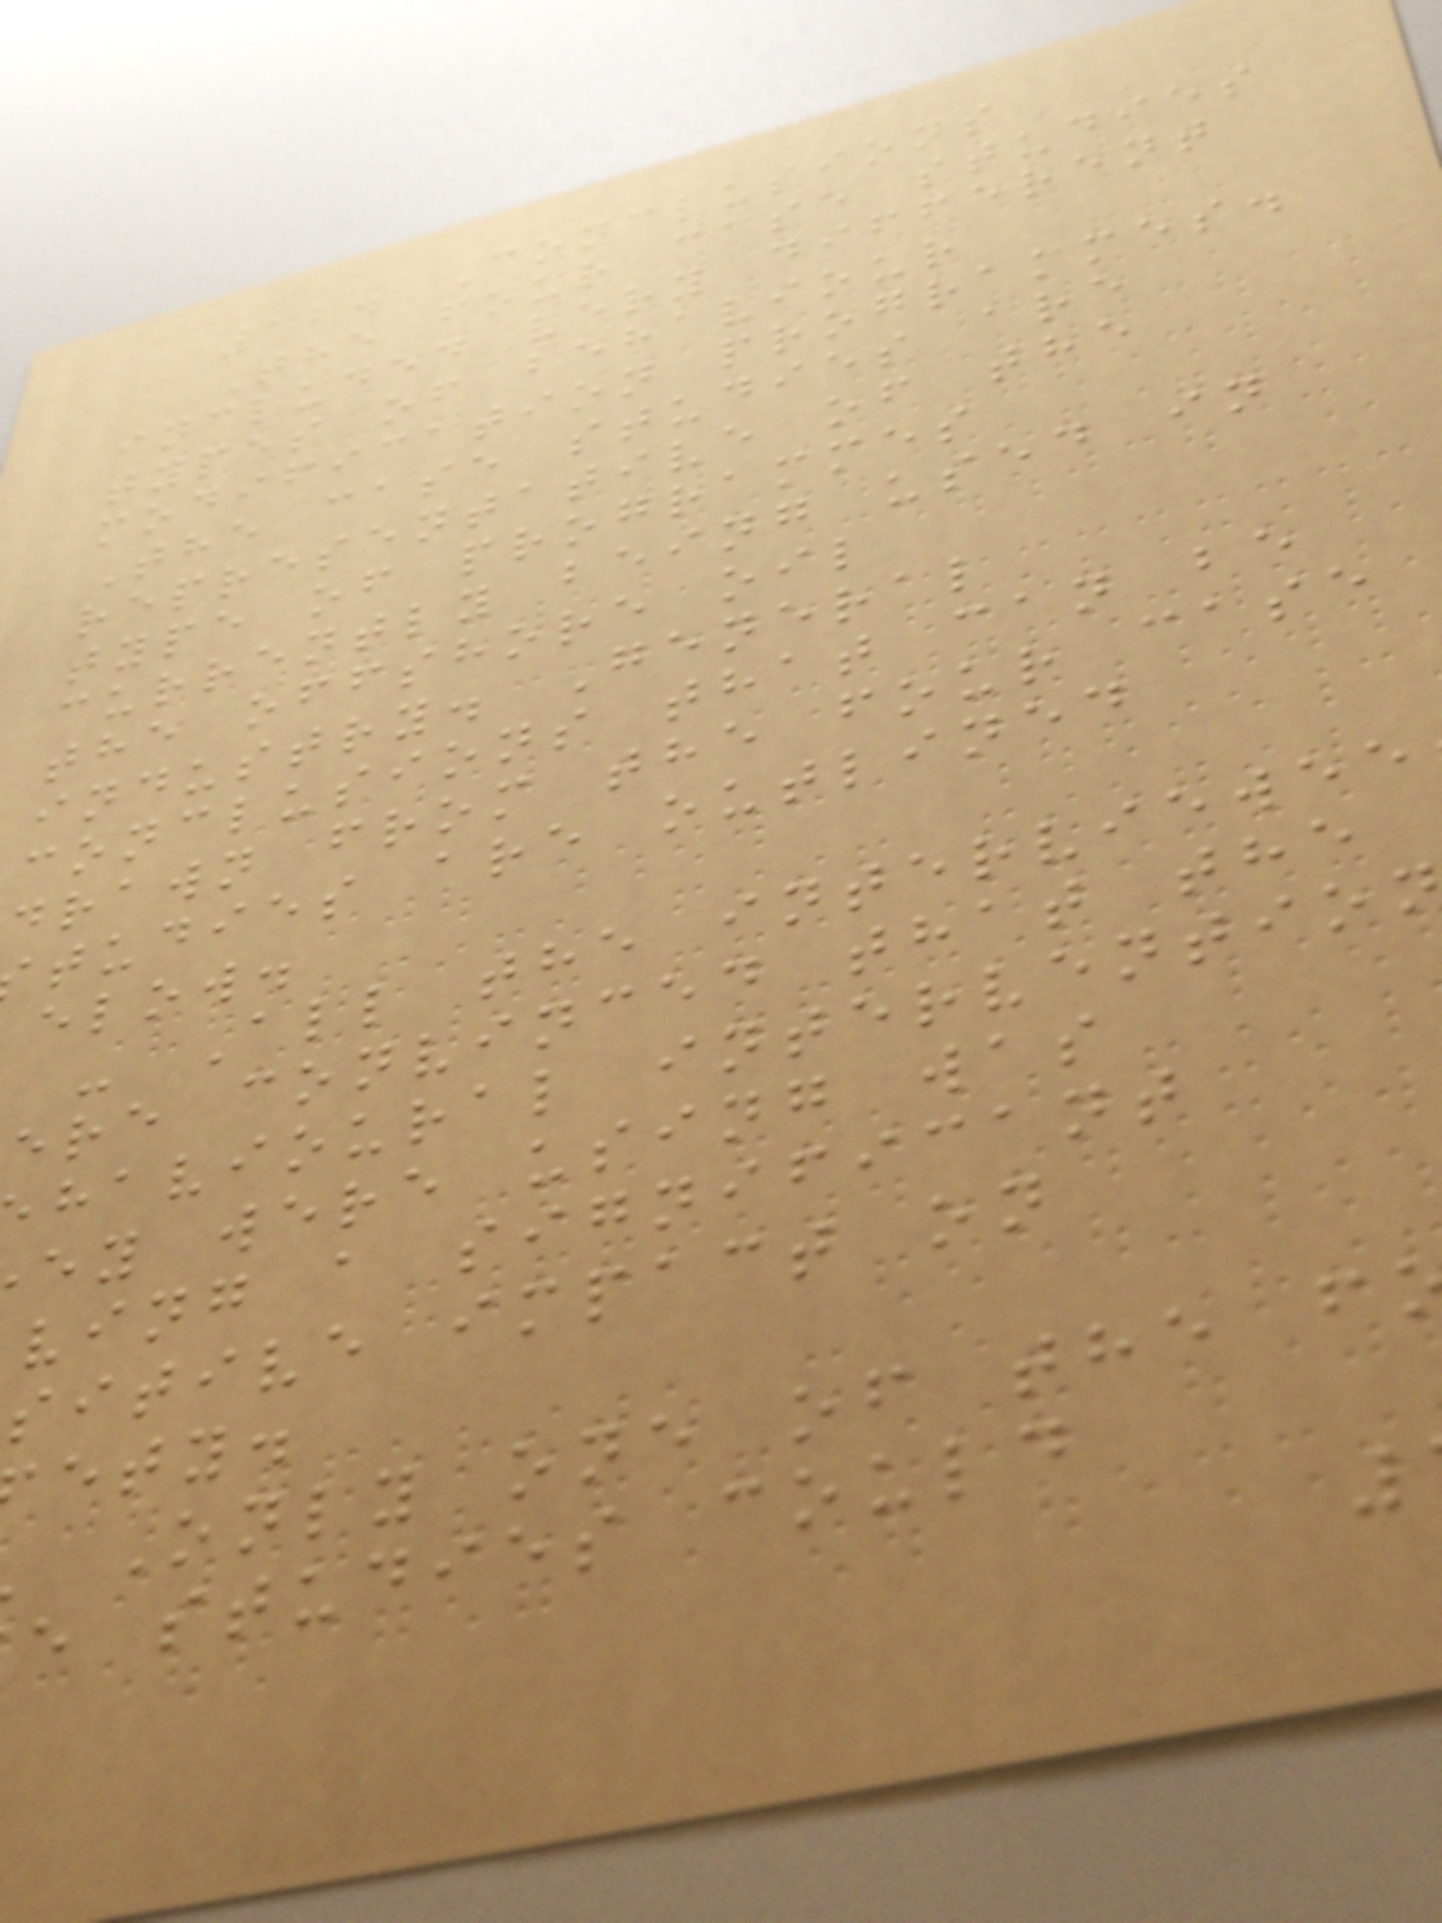12. Conclusions
The four case studies
included very different
types of behaviour
modification programmes.
The case studies are
representative of the
type of programmes
currently being used in
the offshore oil
industry. General
conclusions that can be
drawn from the four case
tudies are outlined
elow.
- All the interviewee
ere convinced that the
havioural interventio
ey were using was
ving a significant
sitive impact on
ety.
Only one of the f
e studies could
